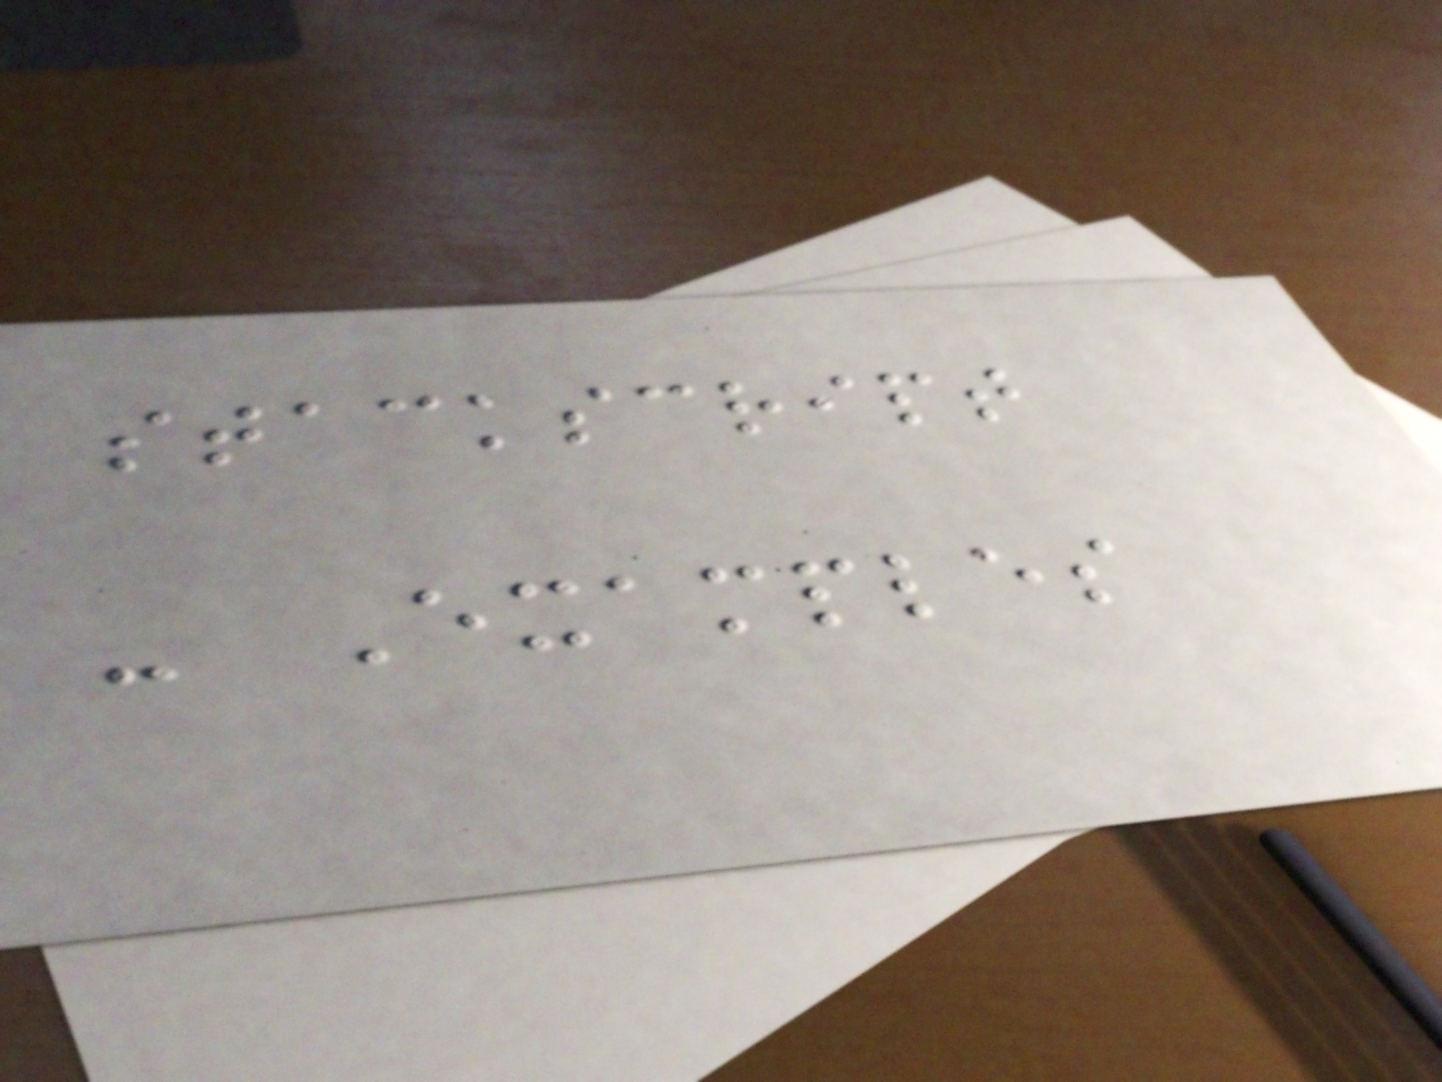stackscript
- Examples
